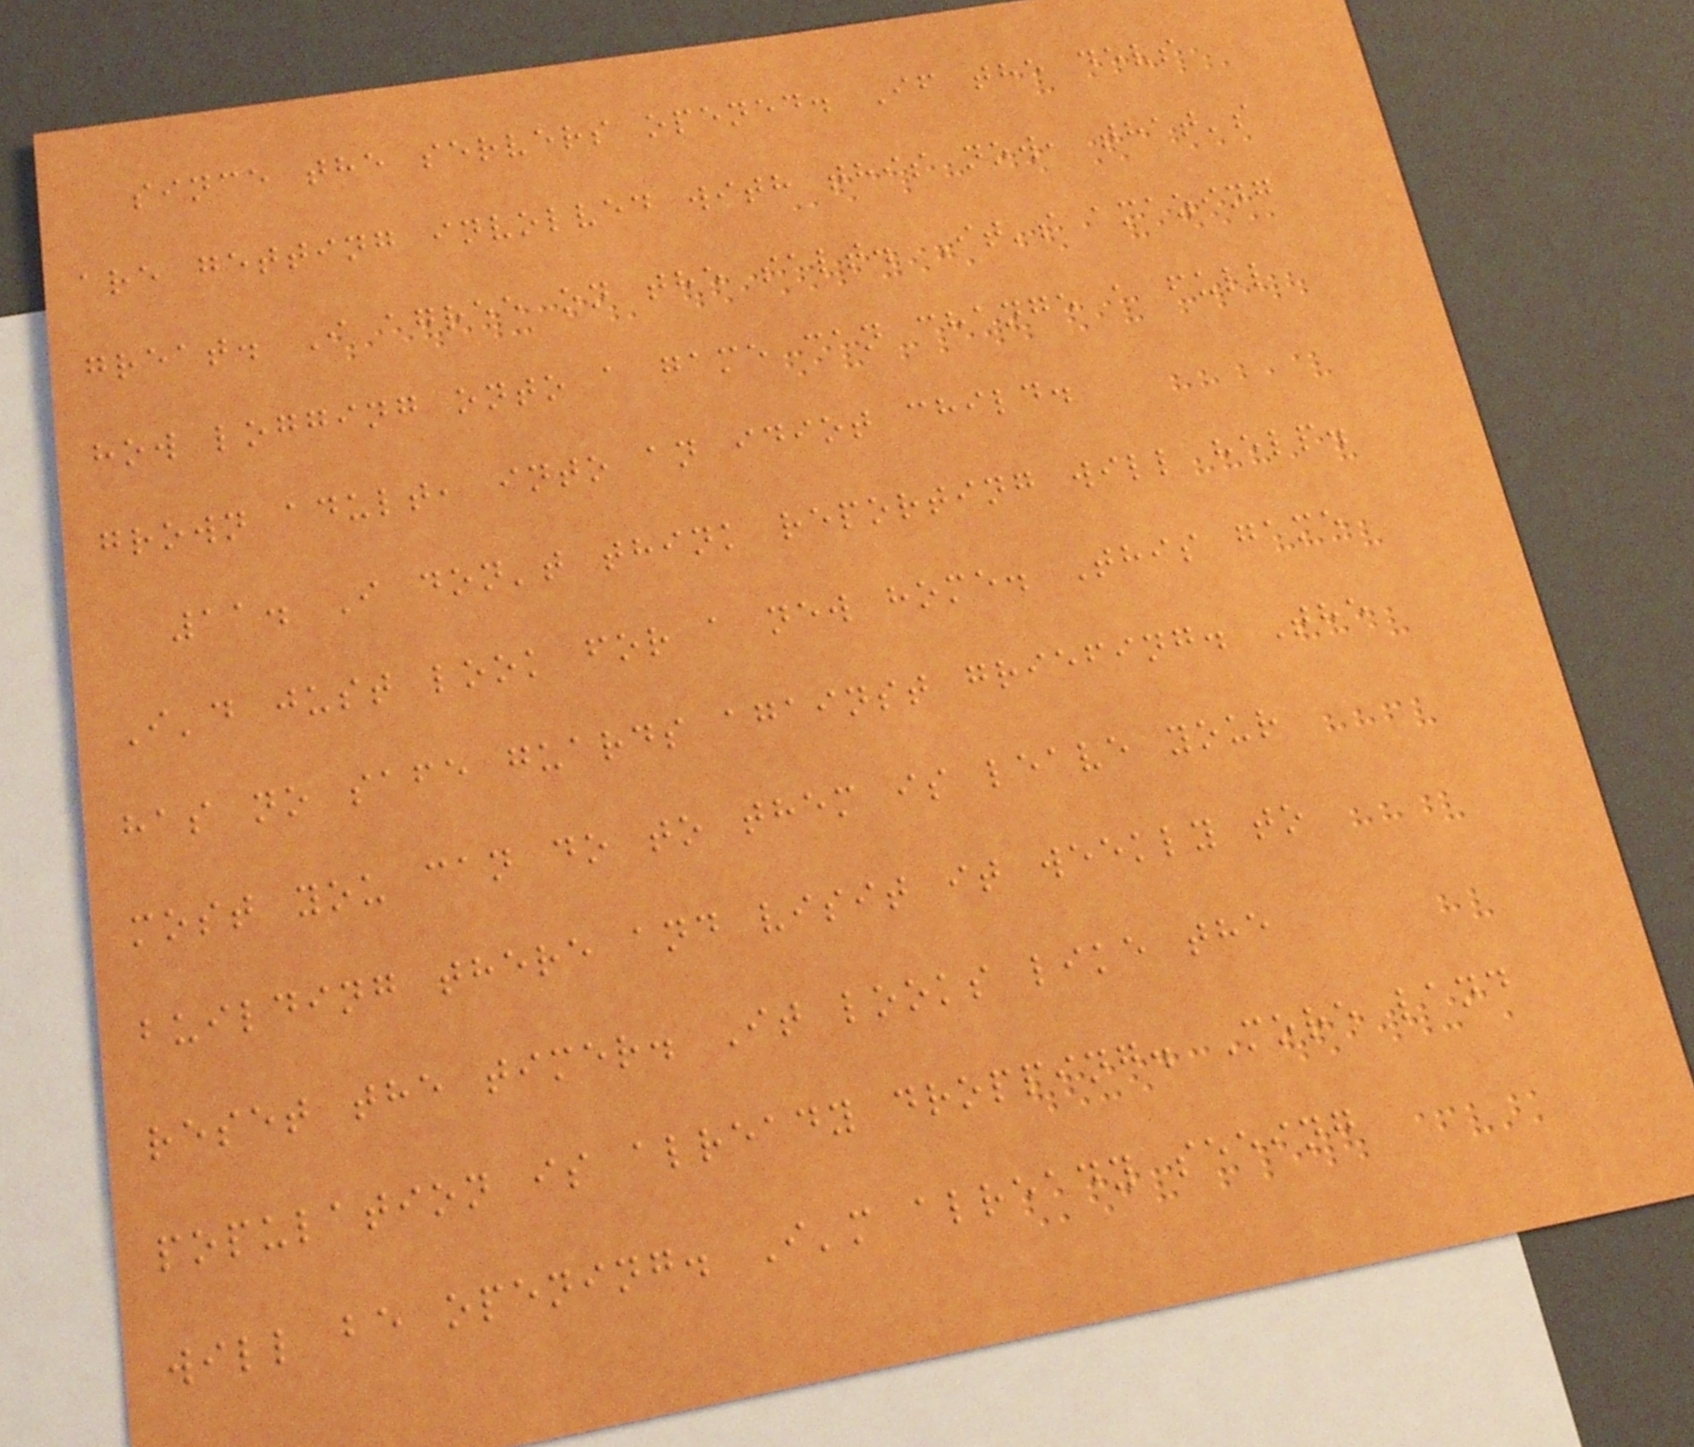since the servers opened. If the devs
are getting involved with this now, that's
great. I agree on the salt. It's amazing
how logging onto a game can change a full
grown adult, into an idiot child.
11. I don't think reporting will help.
I'd just look for a new home. This game
has no safe guards against griefing. The
most you can do to them is leave your
building there and visit it weekly to
reset the timer. It looks like the
population is already dropping. More land
will be opening. I'm already seeing
